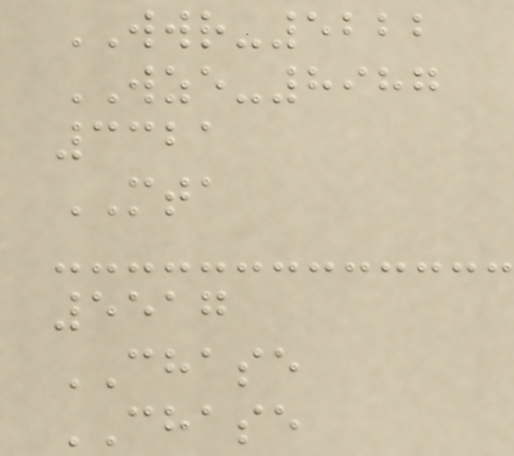WWR-5222
WZE-8987
3321
MTA
5517
CHASE
CHASE
